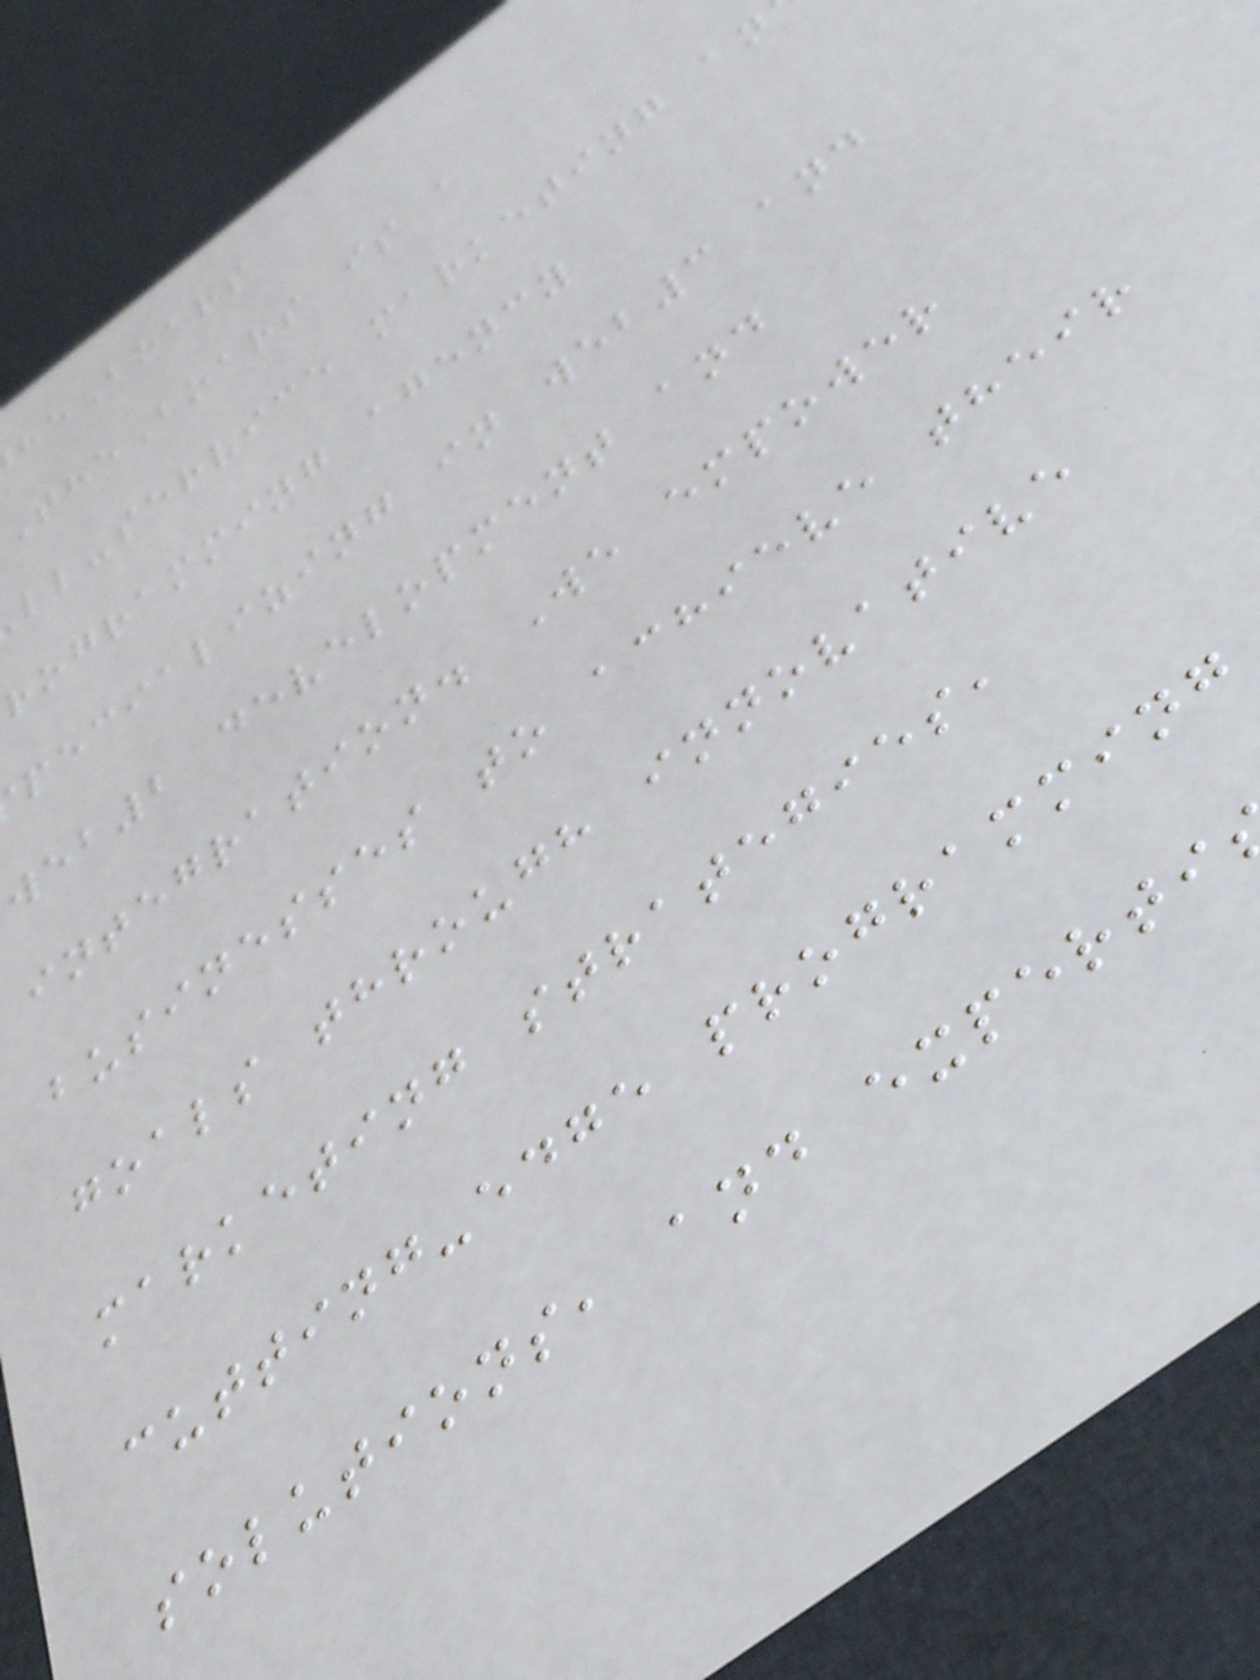heBoars
TheBoars is a
ll-service marketing an
rogramming agency
pecializing in web3 and
web2 development and
integration. We empower
businesses to achieve their
goals through innovative
marketing strategies,
cutting-edge programming
solutions, and experti
